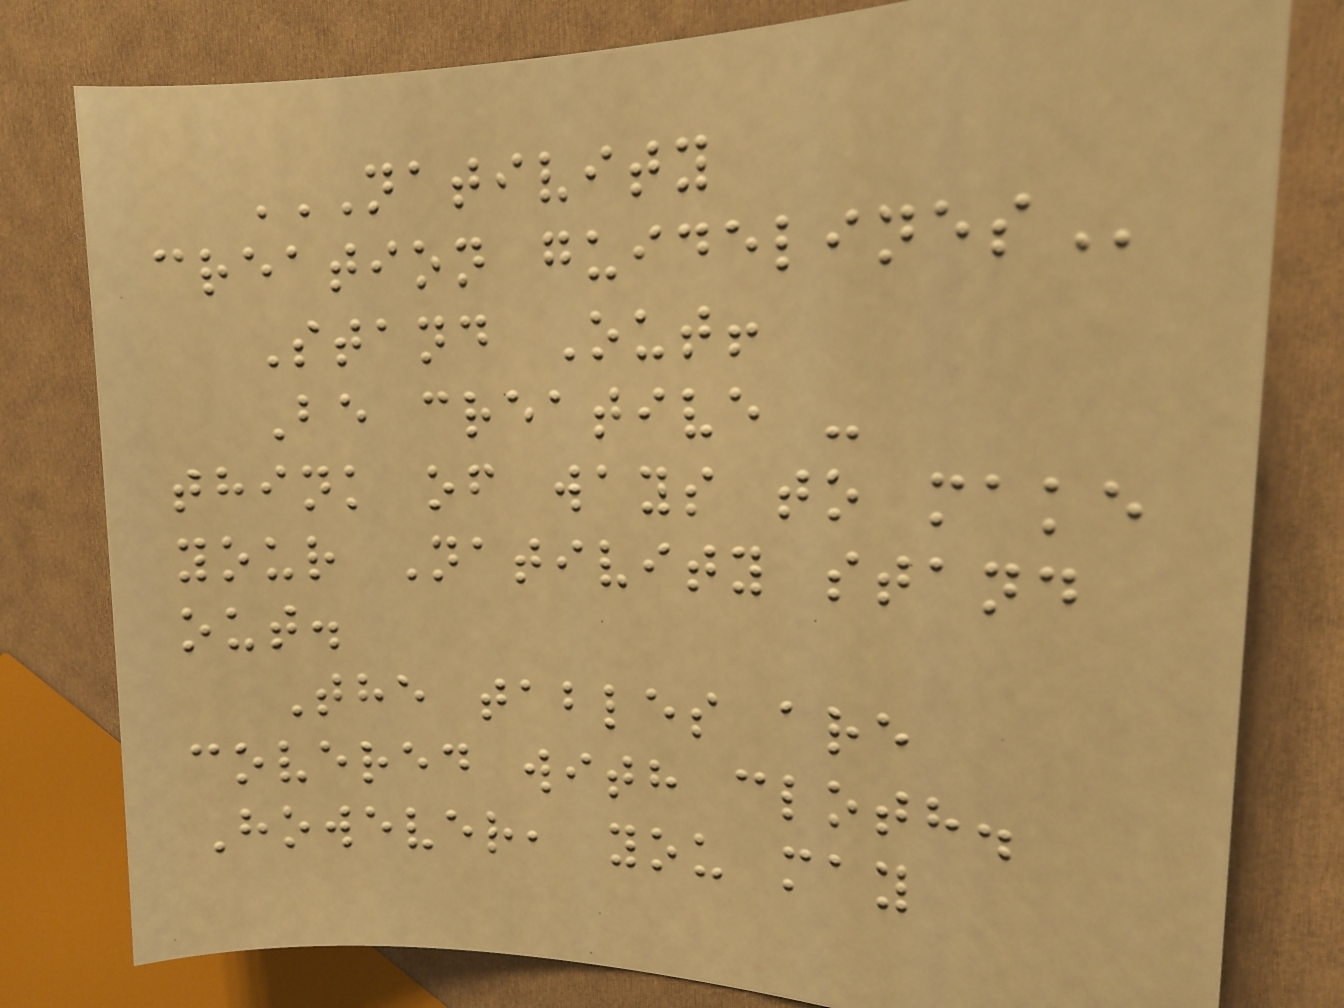NATIVITY
CREATION GUIDELINES
Stand Out!
Be creative -
think of ways to make
your Nativity stand
out.
The tables are
covered with cloth.
However, you may
